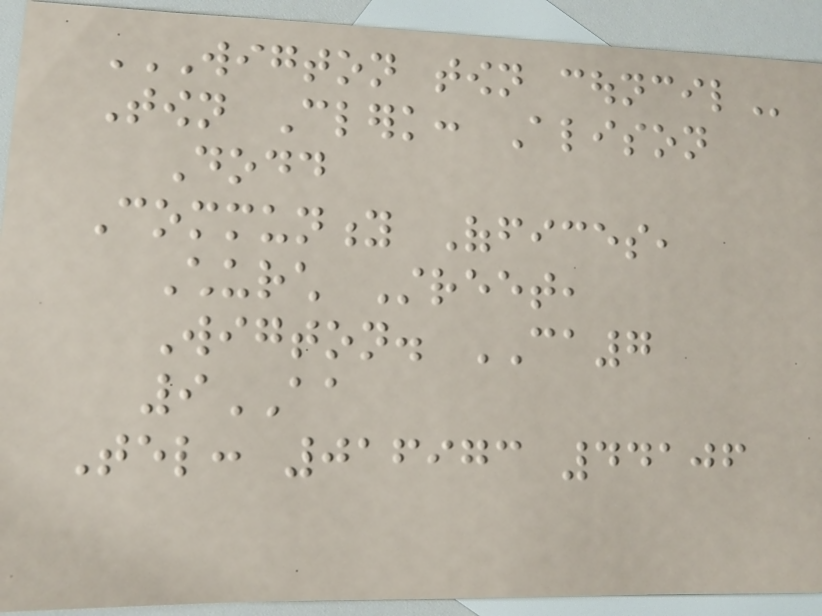WIGTON TOWN COUNCIL
Town Clerk: Alison
Dodd
Community Offices,
Church Street,
Wigton. CA7
9AA
Tel: 016973 44106
